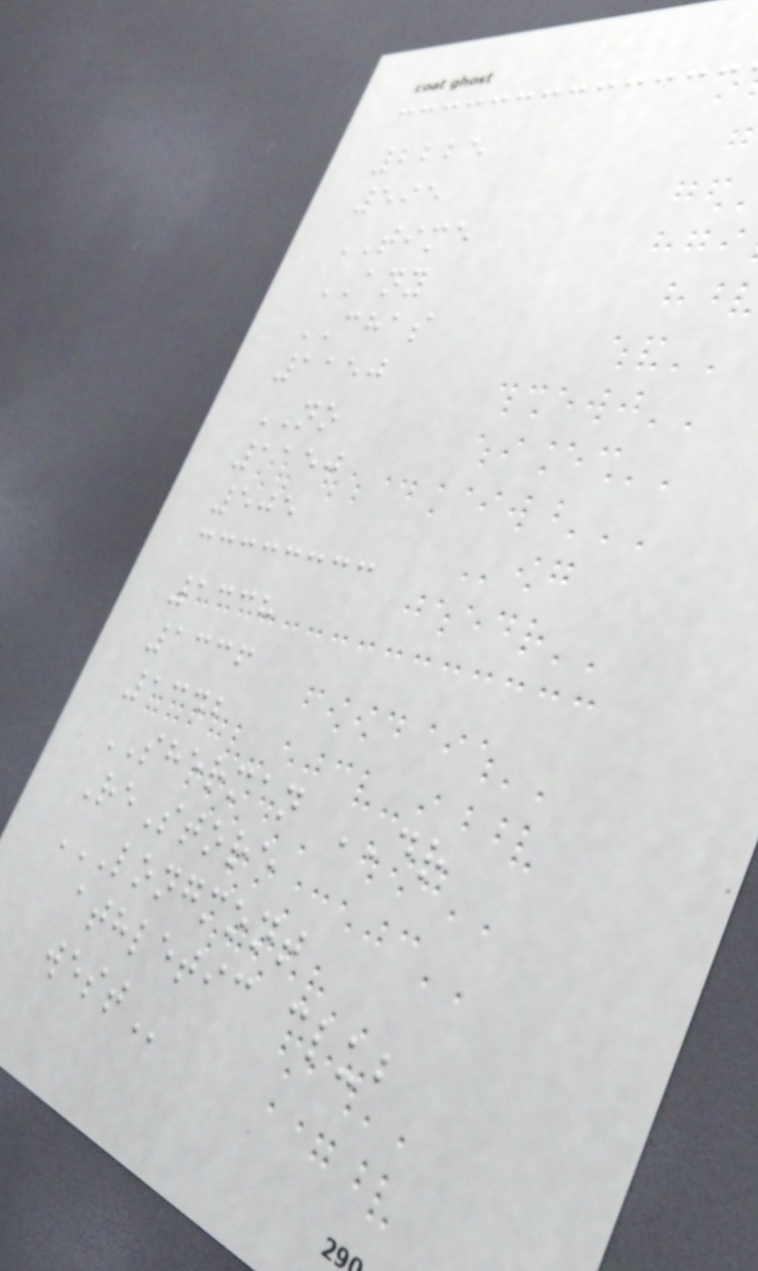2225
595
TIME
ANY
CHAS
1150
NO
1150
505
1338
1336
1342
SHERMAN DR
ReStore
LONGMONT
ATHLETIC CLUB
WEST
